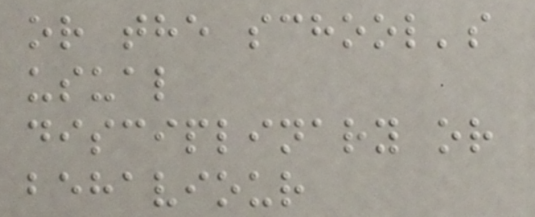or the school's
usual
disciplinary or
behaviour
